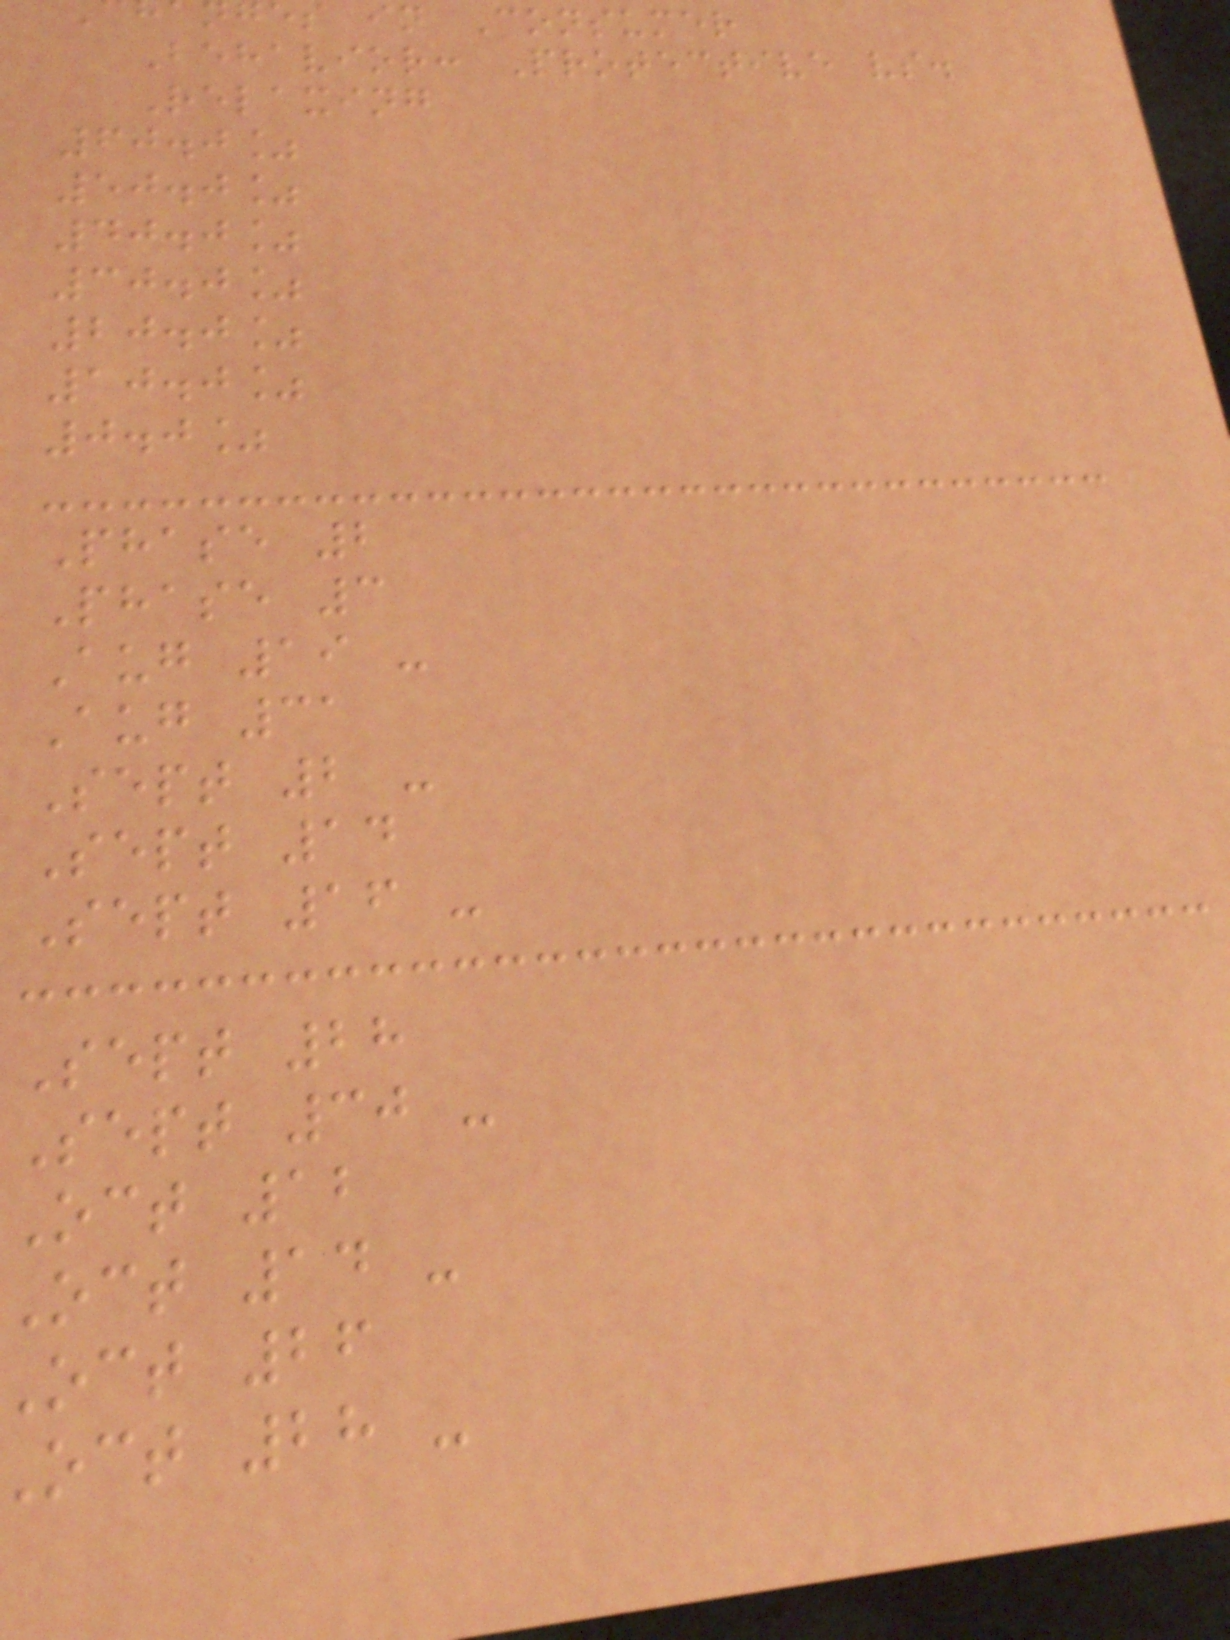s in Consumer
Behavior: Protective vs.
Relaxing
60.0%
50.0%
40.0%
30.0%
20.0%
10.0%
0.0%
Phase 2
Phase 3
Aug 19 -
Aug 31
Sept 2 -
Sept 14
Sept 16 -
Sept 28
Sept 30 -
Oct 12
Oct 14 -
oct 26
oct 28 -
